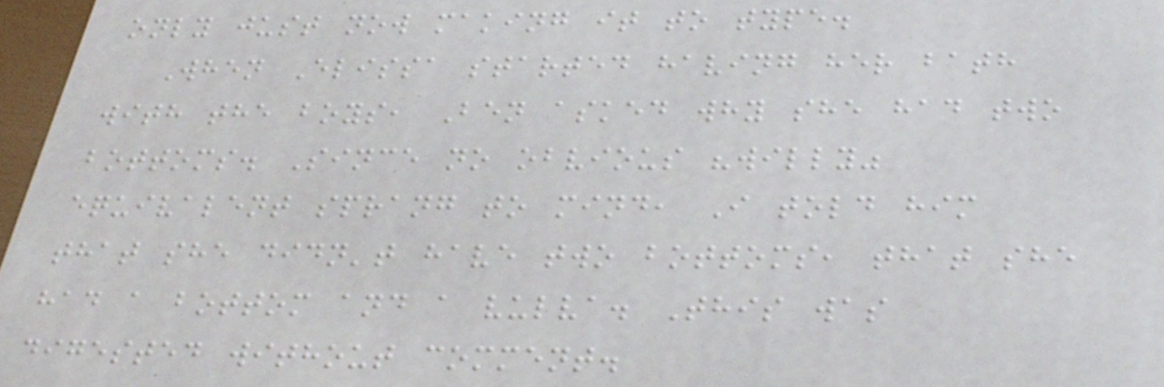only just now making it to type.
When Elissa started having her bath
with the boys, Ben asked why she had two
bottoms. Since no obvious "willy"
equivalent sprang to mind, I told him
that she didn't have two bottoms, that she
had a bottom and a vulva. This was
digested without comment.
